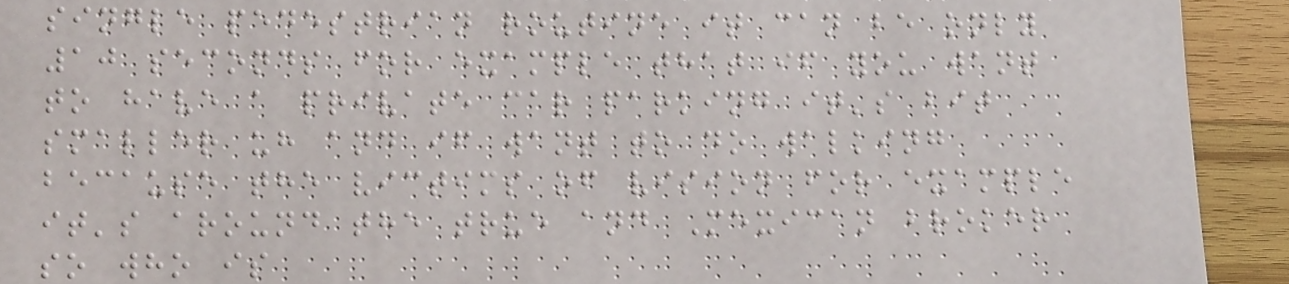single pedestrian routine it can be only
10 seconds for example that if you want
to have a private car parking it's bit
smaller uh and if want to do walking
because the victims of vision for example
it's around the true and Mexican broker
so who is
